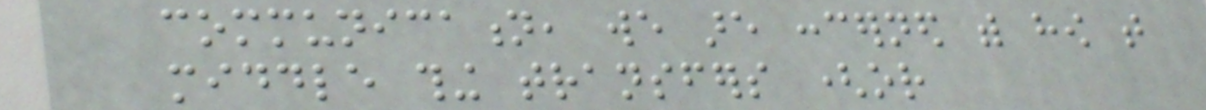communication, we are concerned with how that
middle thing transfers (or
